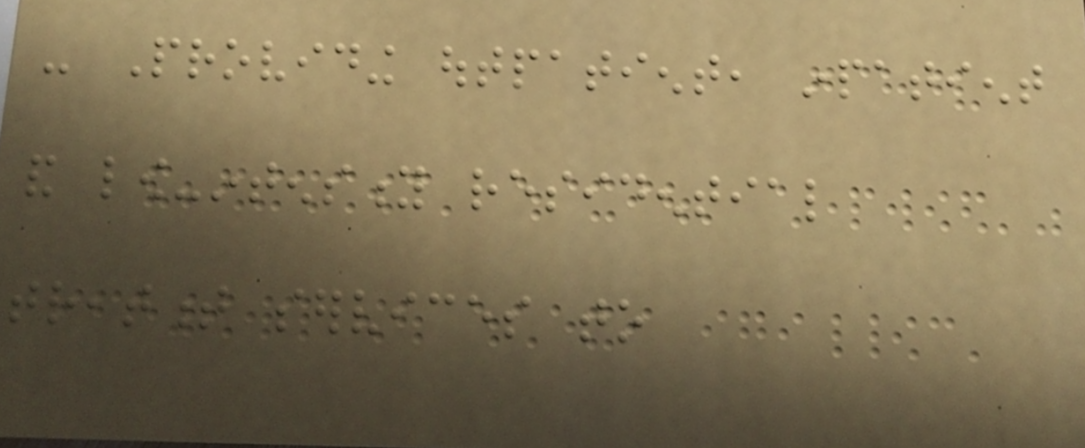- Providing outpatient, inpatient
and low-intensity residential
treatment services to
